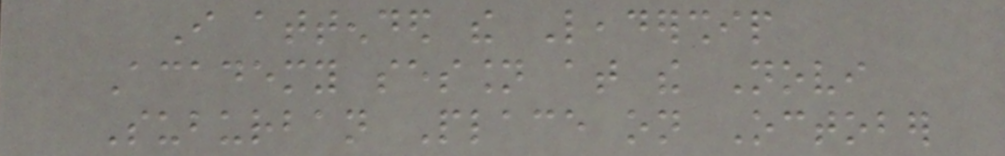I attended the Leadership
Academy session at the Novi
Suburban Place on October
